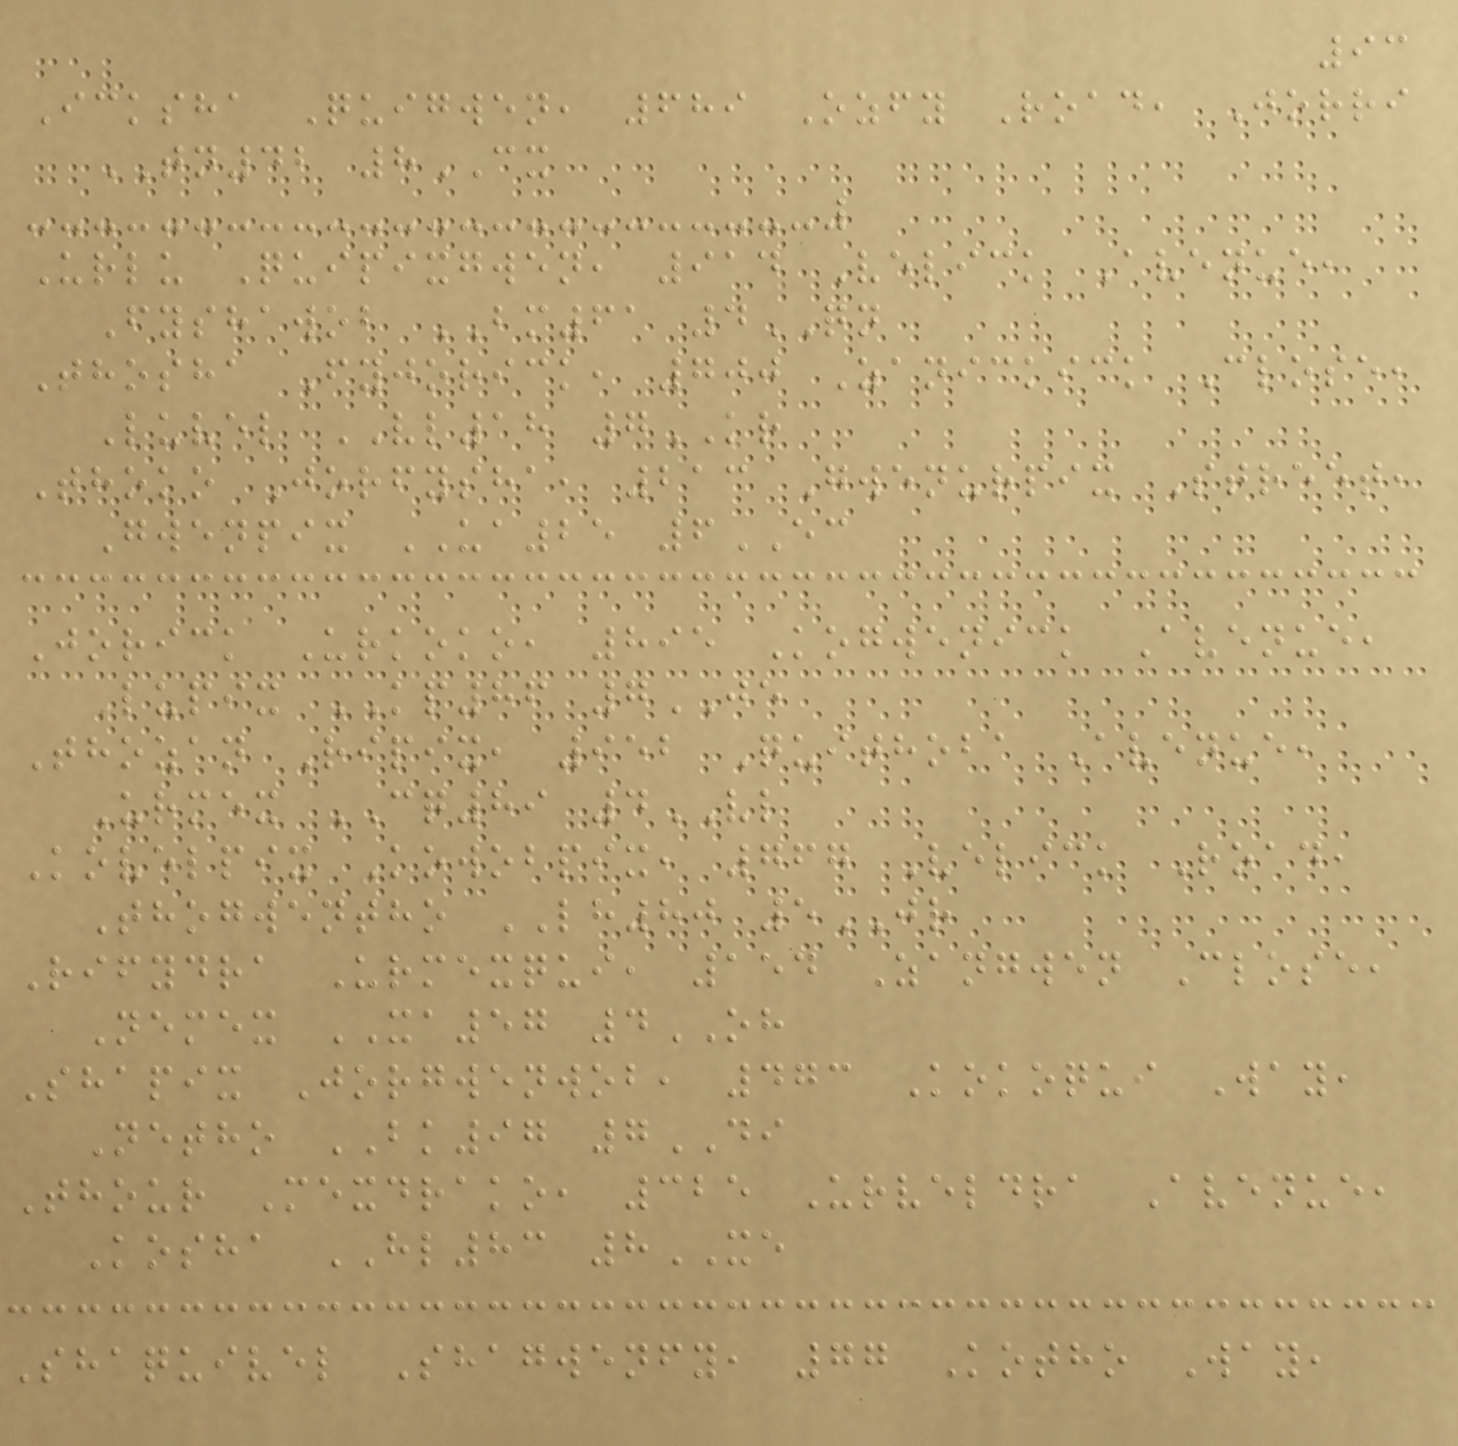93
Icksha Quigwen, 689 Ozfy Road, Jorri
TN42 8CX
Urlu Quipixgwen, 914 Velick Avenue,
Fyshawob BM61 4QN
Thosha Fyjorick, 700 Zanickick Close,
Luvel VL18 7KR
Thoko Jorfysha, 213 Gwenurpix Street,
Gwenpix UA25 6EC
Jorick Urkoko, 895 Kogwenick Avenue,
Lupix KP86 7JE
Thozan Ripix, 952 Quithoba Avenue,
Urmex CQ89 4VL
Kovelpix Kowobpix, 767 Velick Road,
Thogwentho LH80 5JR
Rifydra Urmexqui, 154 Zangwen Close,
Nemex XA57 4OH
Shapix Jorgwenwob, 473 Kokoqui Way,
Netho BK97 7DI
Thour Mexdrako, 325 Urveldra Avenue,
Kosha HL83 8XE
Shaquivel Shagwenfy, 77 Kotho Way,
